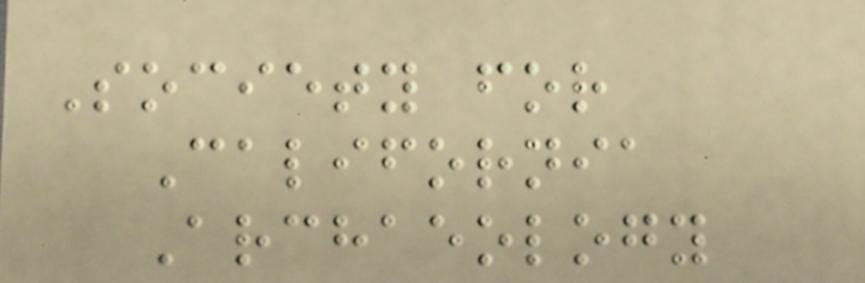Society for
California
Archaeology
